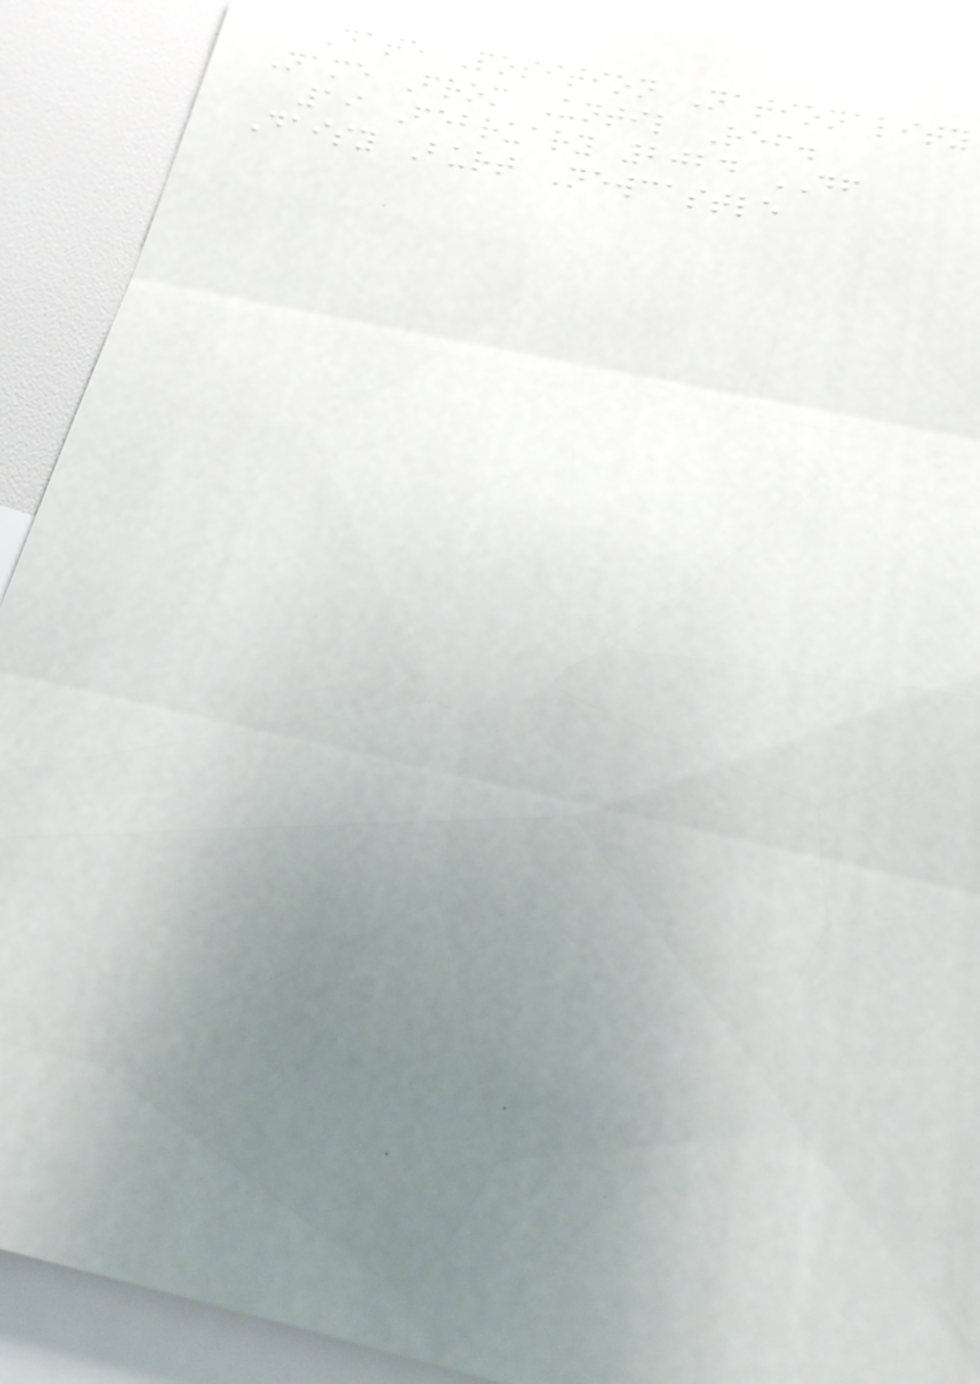Date Position Nationality
Name From Until Ref.
19 February 2024 DF
Daisy Burt Newcastle
